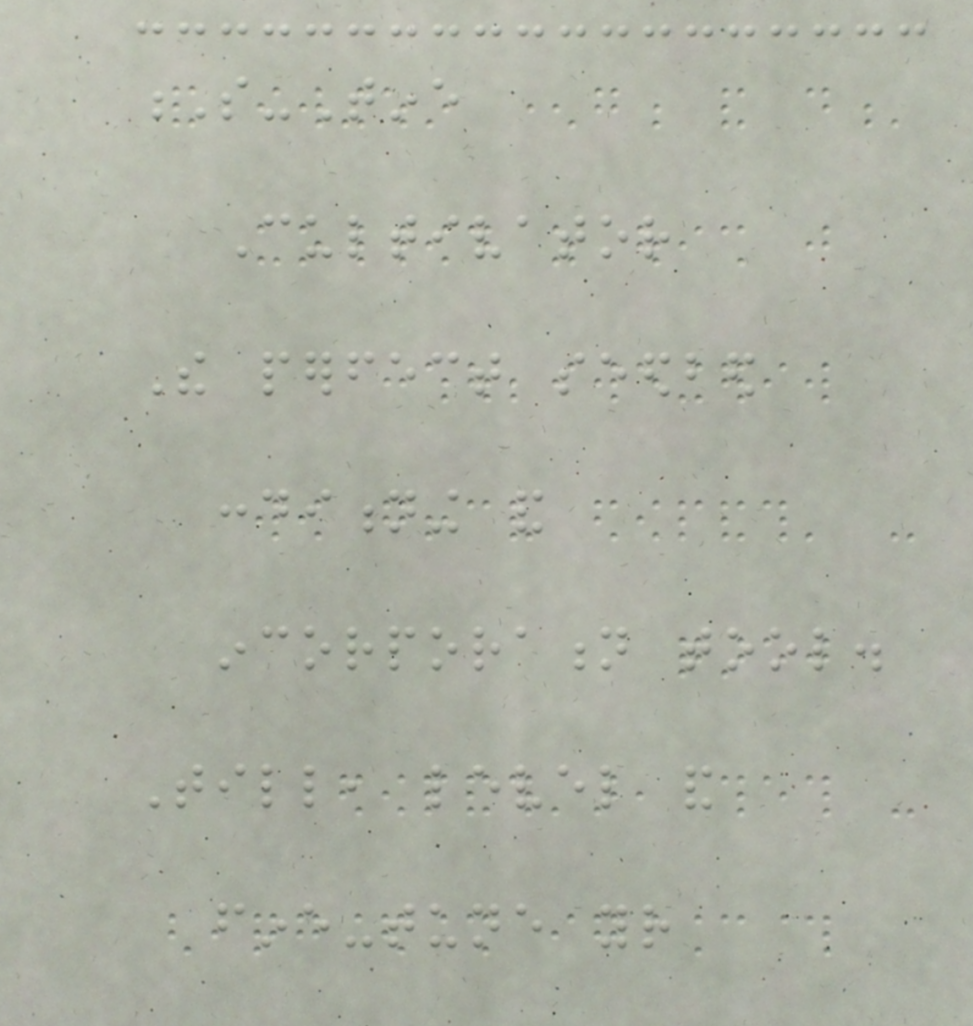S-Tine
Cultivator
The perfect seedbed
conditioning and
incorporation tool.
Till, level and
fine-tune your
